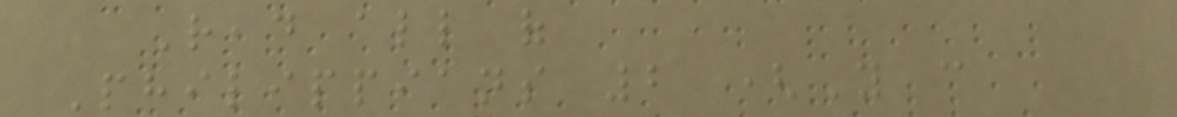Read all of
Philippians 2 (You can
